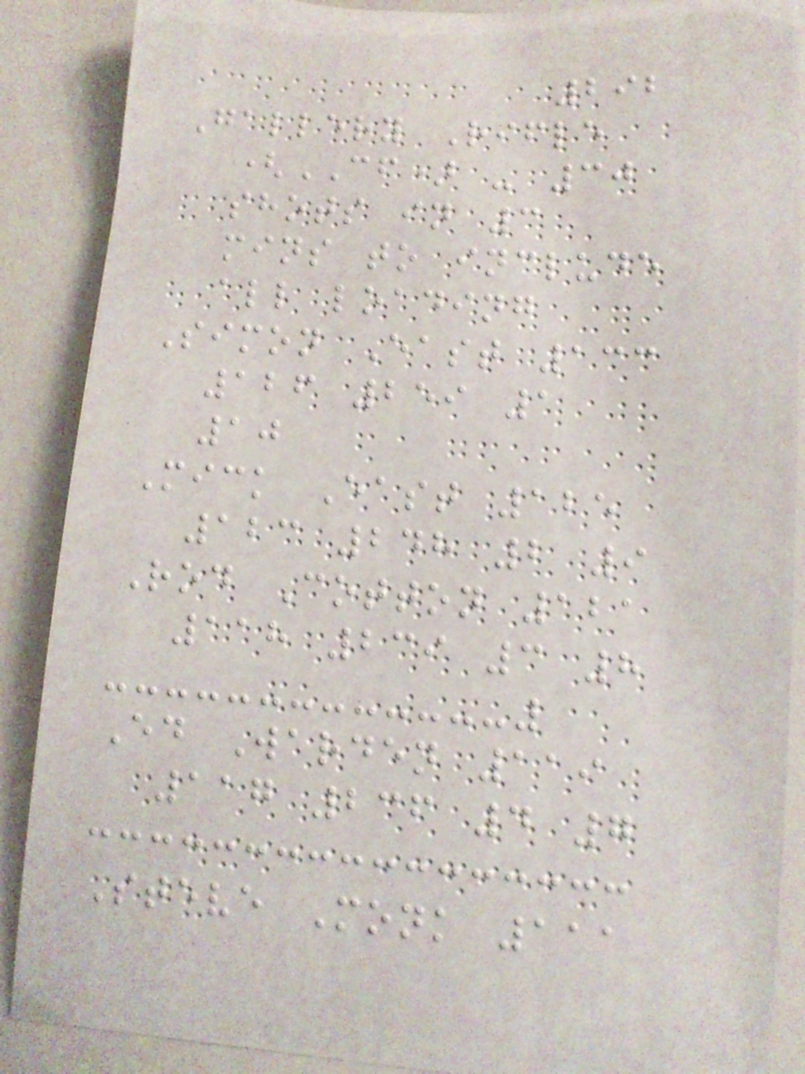292
Gallery Rifle
(CF) - 30
shots in 3
mins to include
all loading
Simon East 133
126 259 1
10
Mick East 125
123 248 2 9
Rod Cotton 121
118 239 3 8
Ed Warden 119
117 236 4 7
Steve Monk 111
